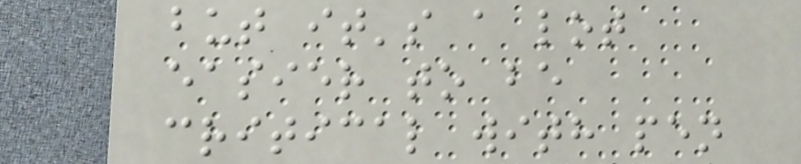but it's a lot
easier to be
critical with pen
